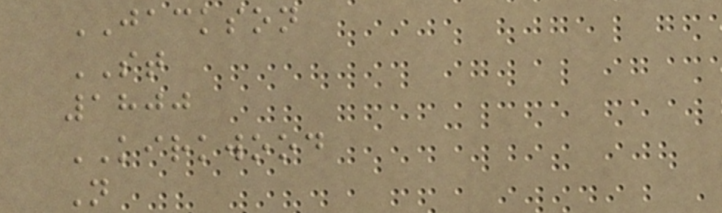JACKSON
ST
1800
KIRKWOOD
N
